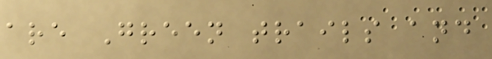are Green trails and
